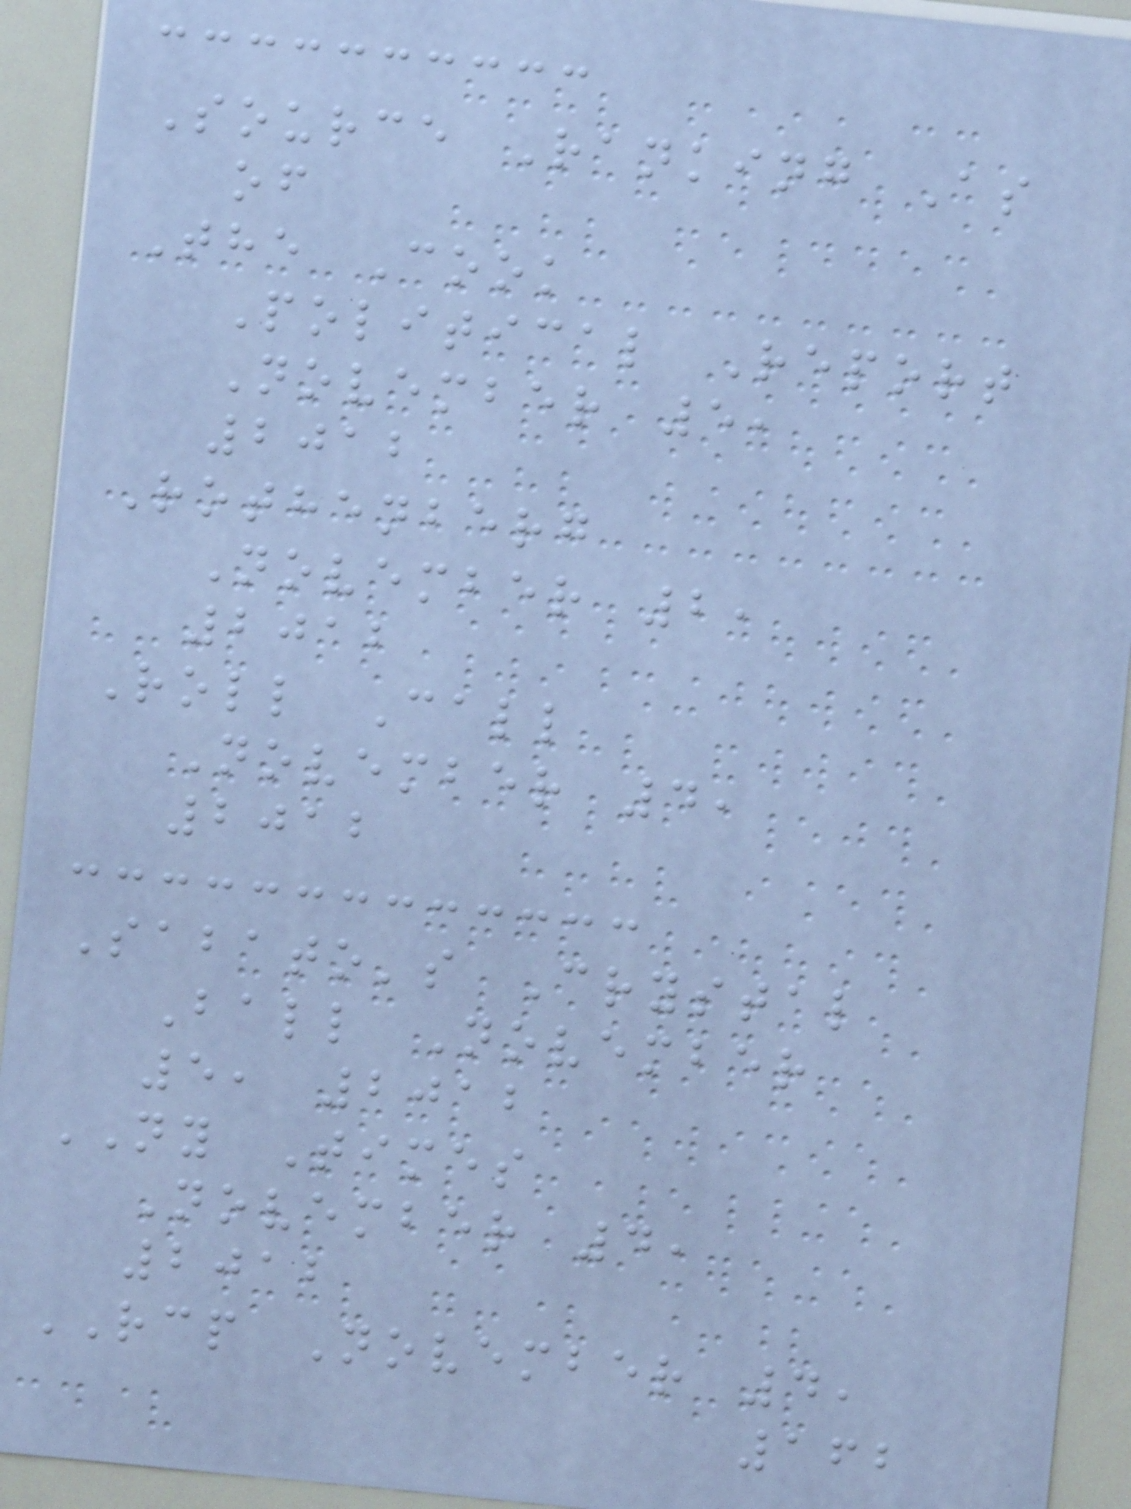Source Ranking As
of
The Cook
Political Report
November 5,
2012
Rothenberg
November 2,
2012
Roll Call
November 4,
2012
Sabato's Crystal
Ball November
5, 2012
NY Times
November 4,
2012
RCP November 4,
162
